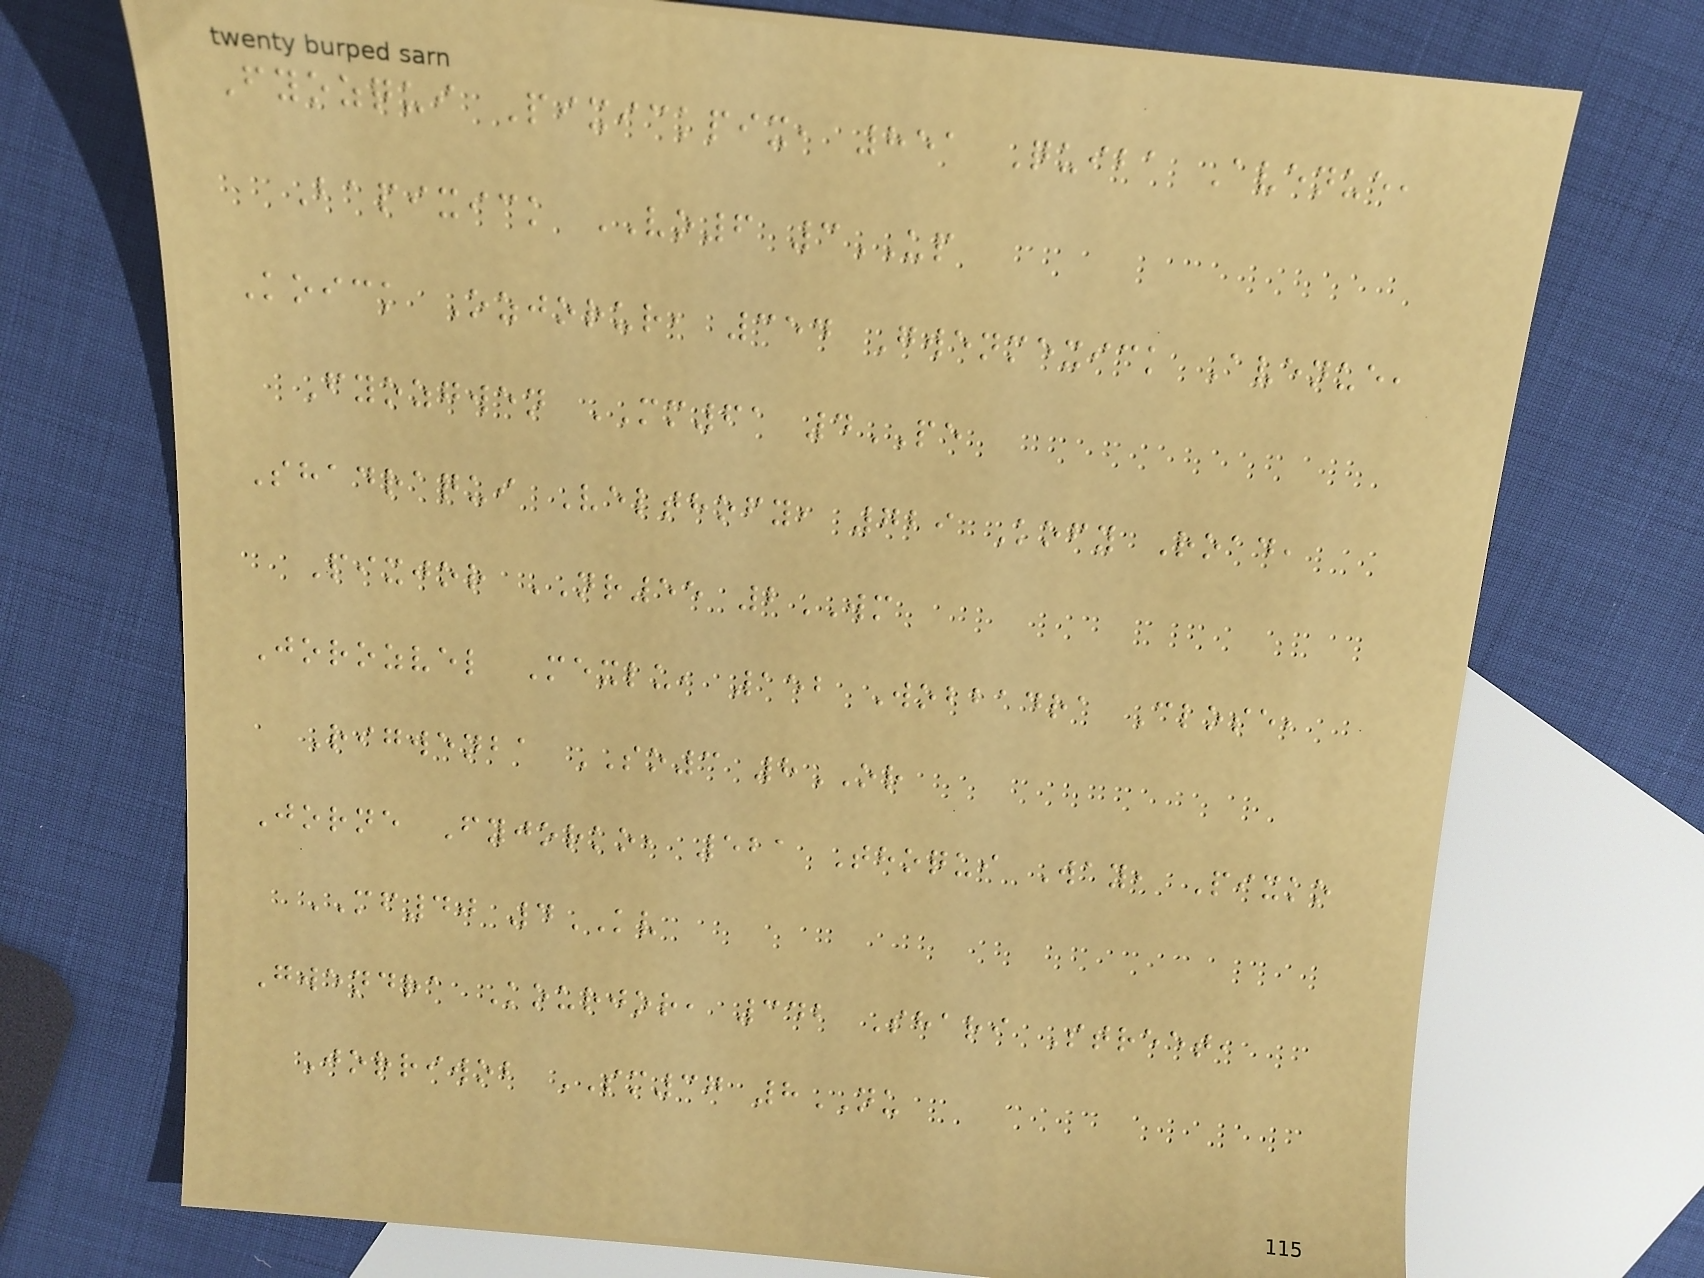Fyozqui Pixickpix, 851 Quiba Avenue,
Bapixick VO6 3UP
Koick Ozjorur, 354 Gwenmexick Avenue,
Fyozgwen MM61 4PE
Shadraqui Velthofy, 729 Kofy Road,
Pixjor NR55 2WM
Jorozvel Mexlu, 152 Wobbadra Close,
Rigwenba SO3 8OR
Jorne Fyjorko, 521 Thoqui Way, Pixko
MF40 4KV
Gwendra Kourjor, 342 Shari Street,
Jorriwob SM37 8NU
